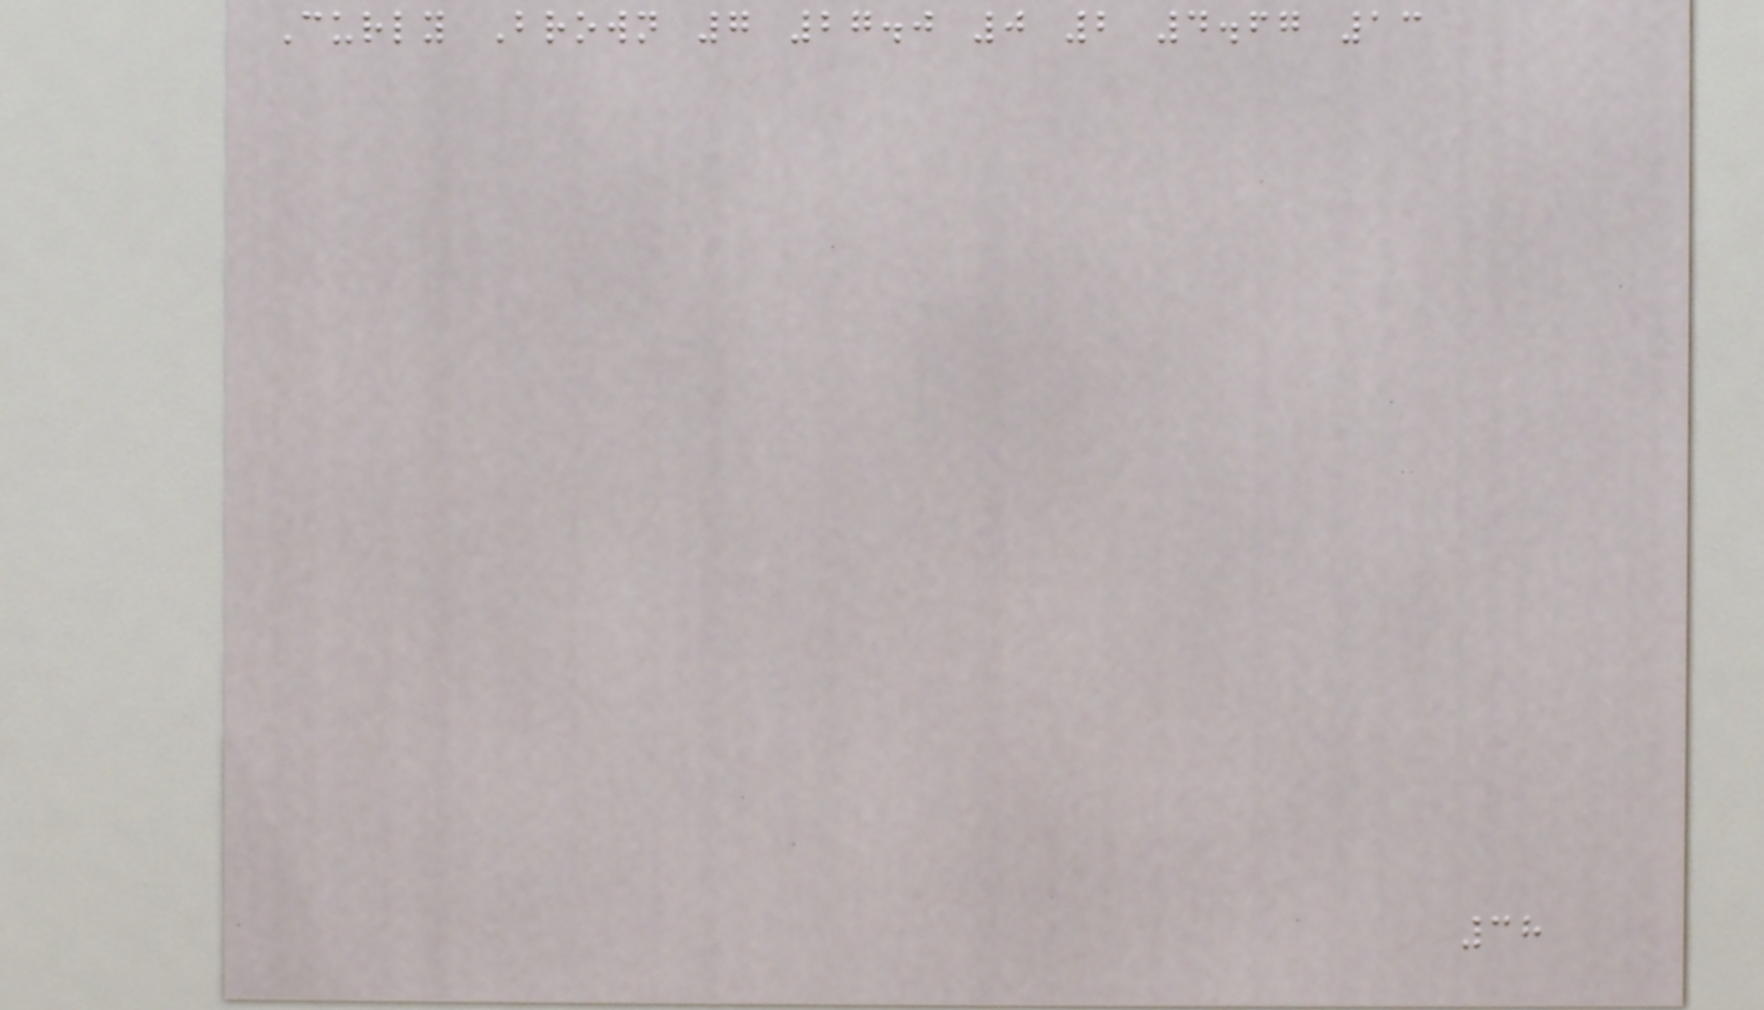Curly Brown 7 27.0 0 2 4.67 13
38
